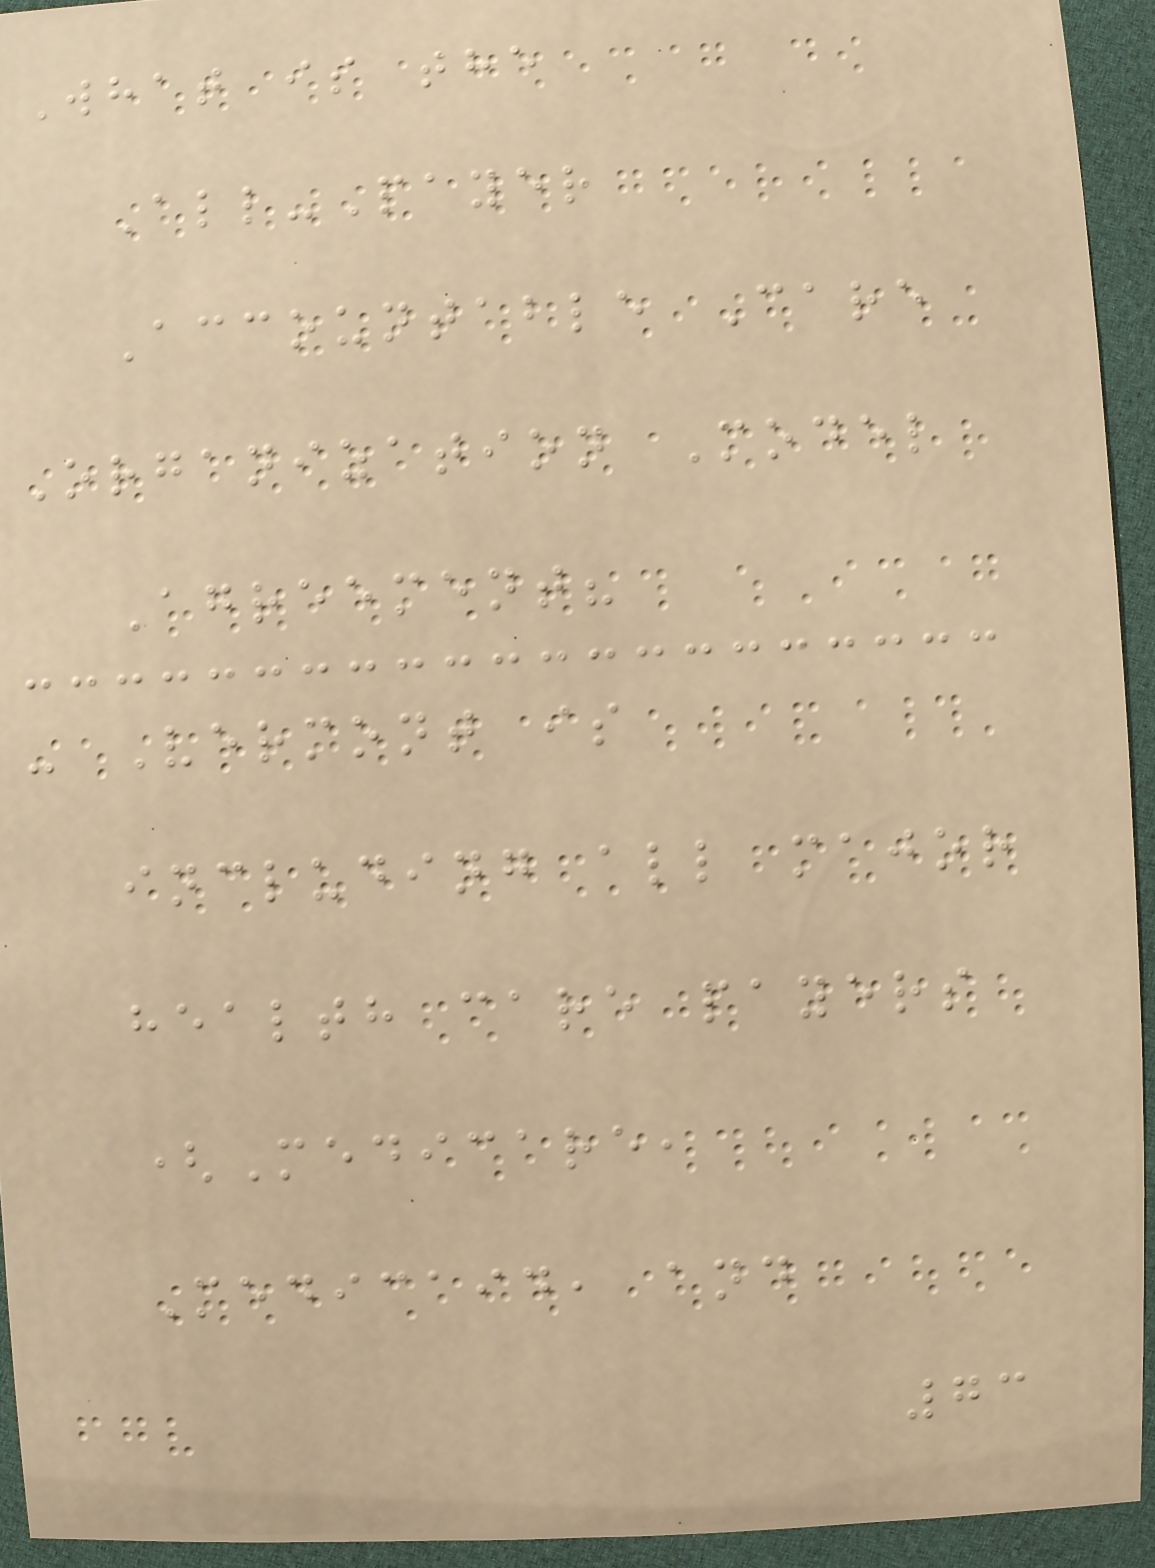What is the
All-Payer
Accountable Care
Organization Model
Agreement?
- Vermont is
including all major
health care payers
(Medicare,
Medicaid, and
73
